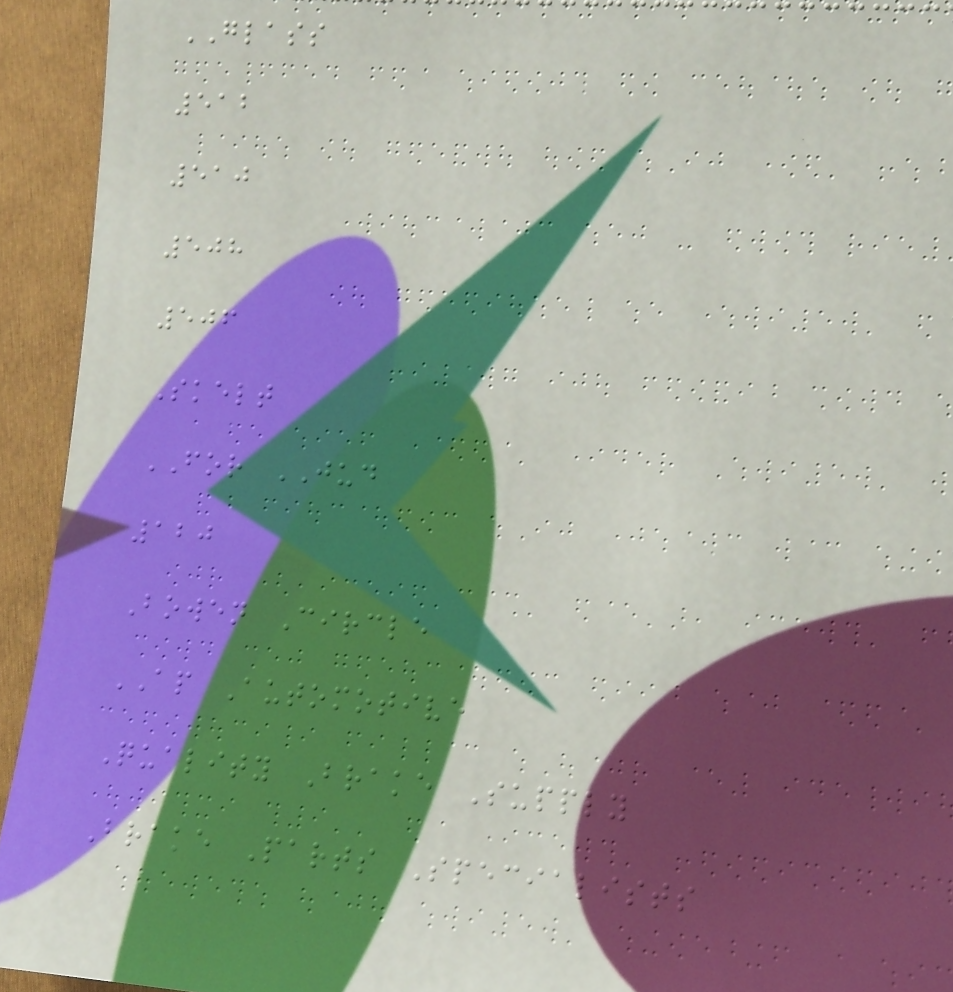GLASS
512
510
508
506
Skelt
FOR JUD
120
Bowen Circle
AP Automotive
Quality Brake Supply
Brake Parts Specialists
